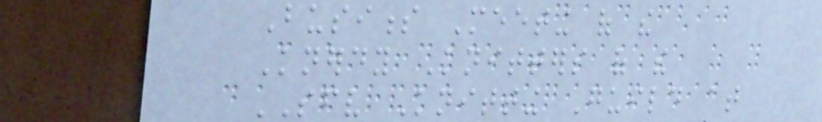Business Meeting of the
Knerdy Knitters of the
SFV Knitting Guild at
